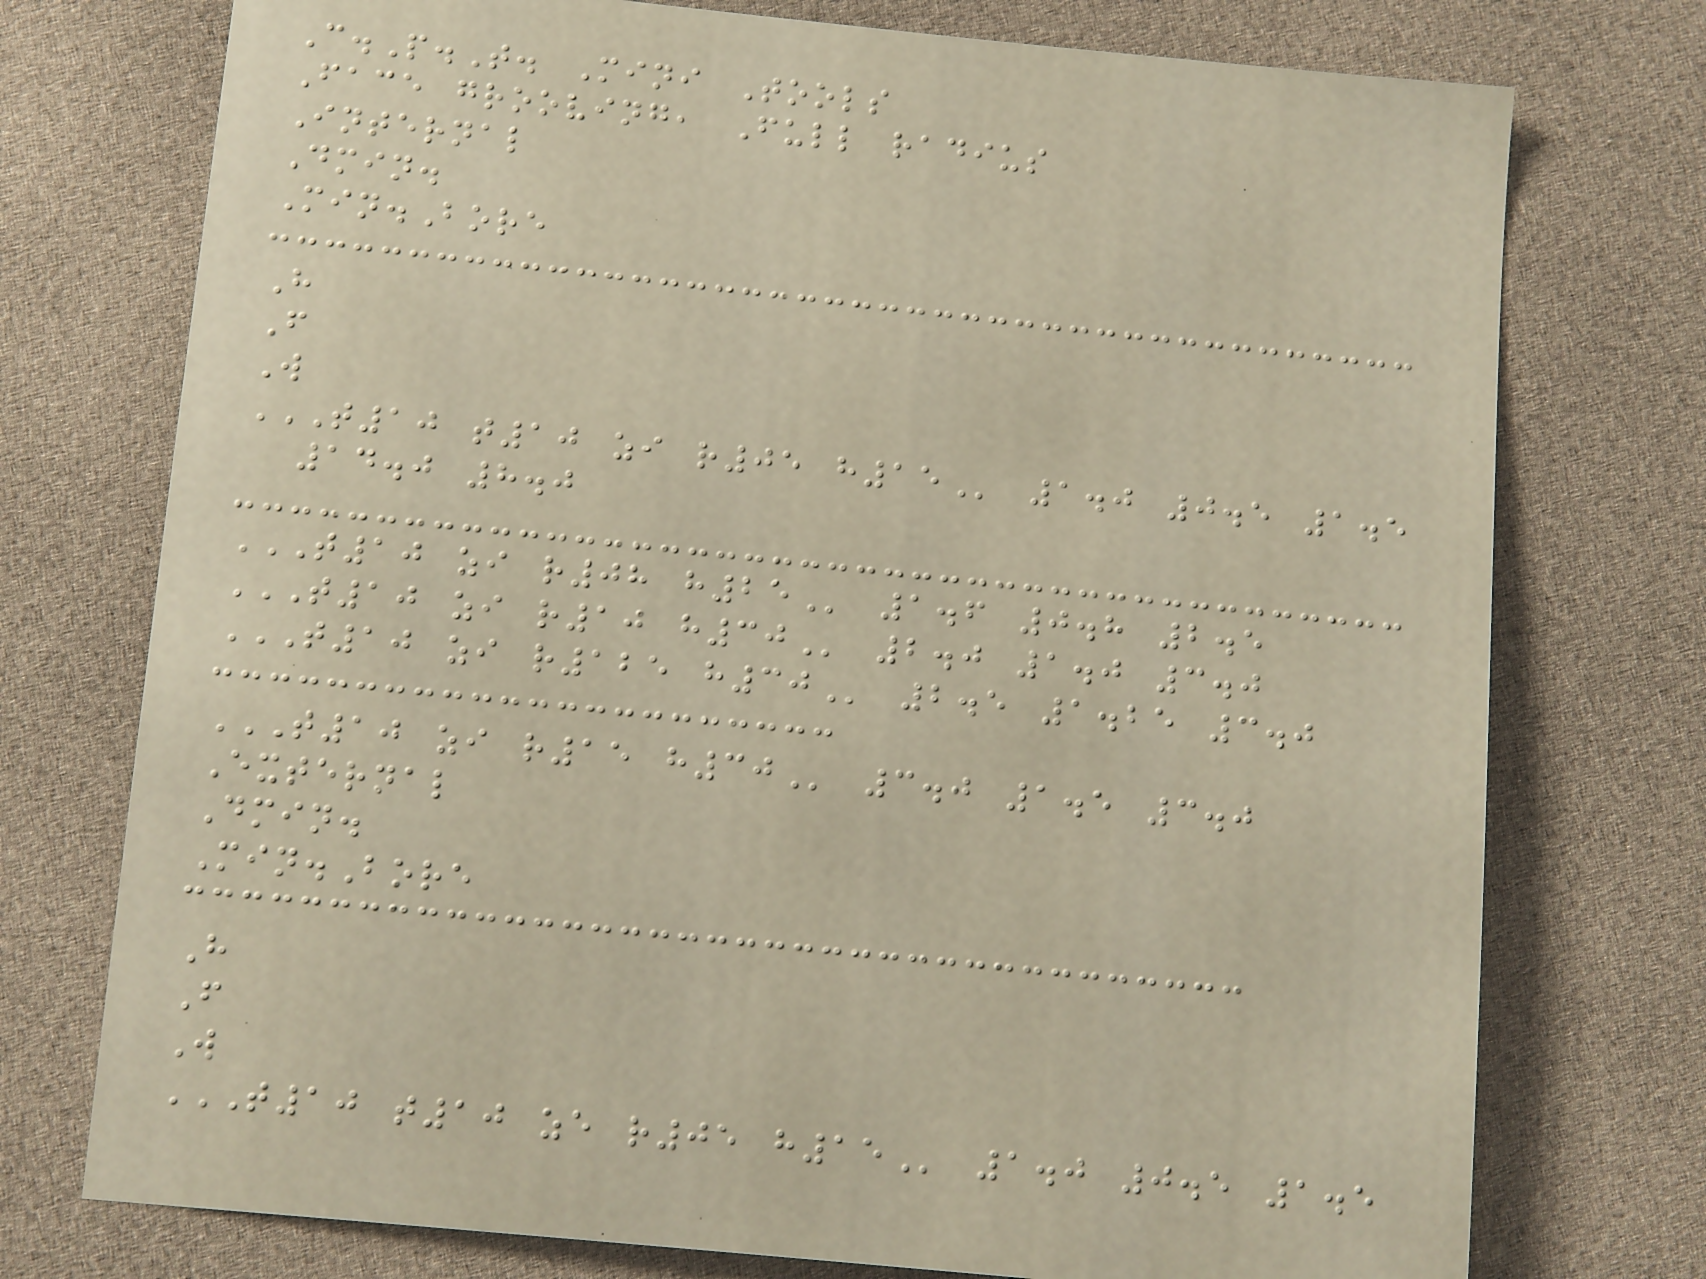C.P.T. Mini Tools
Face grooving, Full radius
Internal
Dmin.
Min.Bore
H
F
W
T10 T10 ZI R05 H15 1.0 0.5 1.5
14.0 8.0
T10 ZI R08 H25 1.6 0.8 2.5
T10 ZI R10 H30 2.0 1.0 3.0
T10 ZI R125 H30 2.5 1.25 3.0
T10 ZI R15 H30 3.0 1.5 3.0
External
Dmin.
Min.Bore
H
F
W
T10 T10 ZE R05 H15 1.0 0.5 1.5
